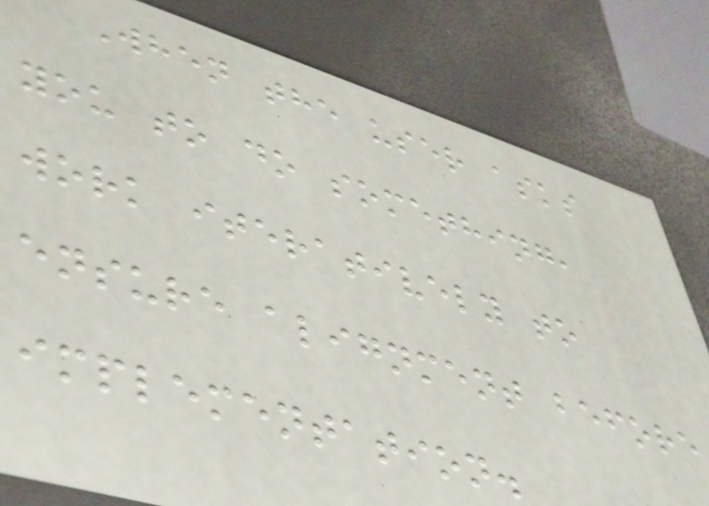When the user asks
you to do something,
work iteratively to
ensure alignment before
implementation.
